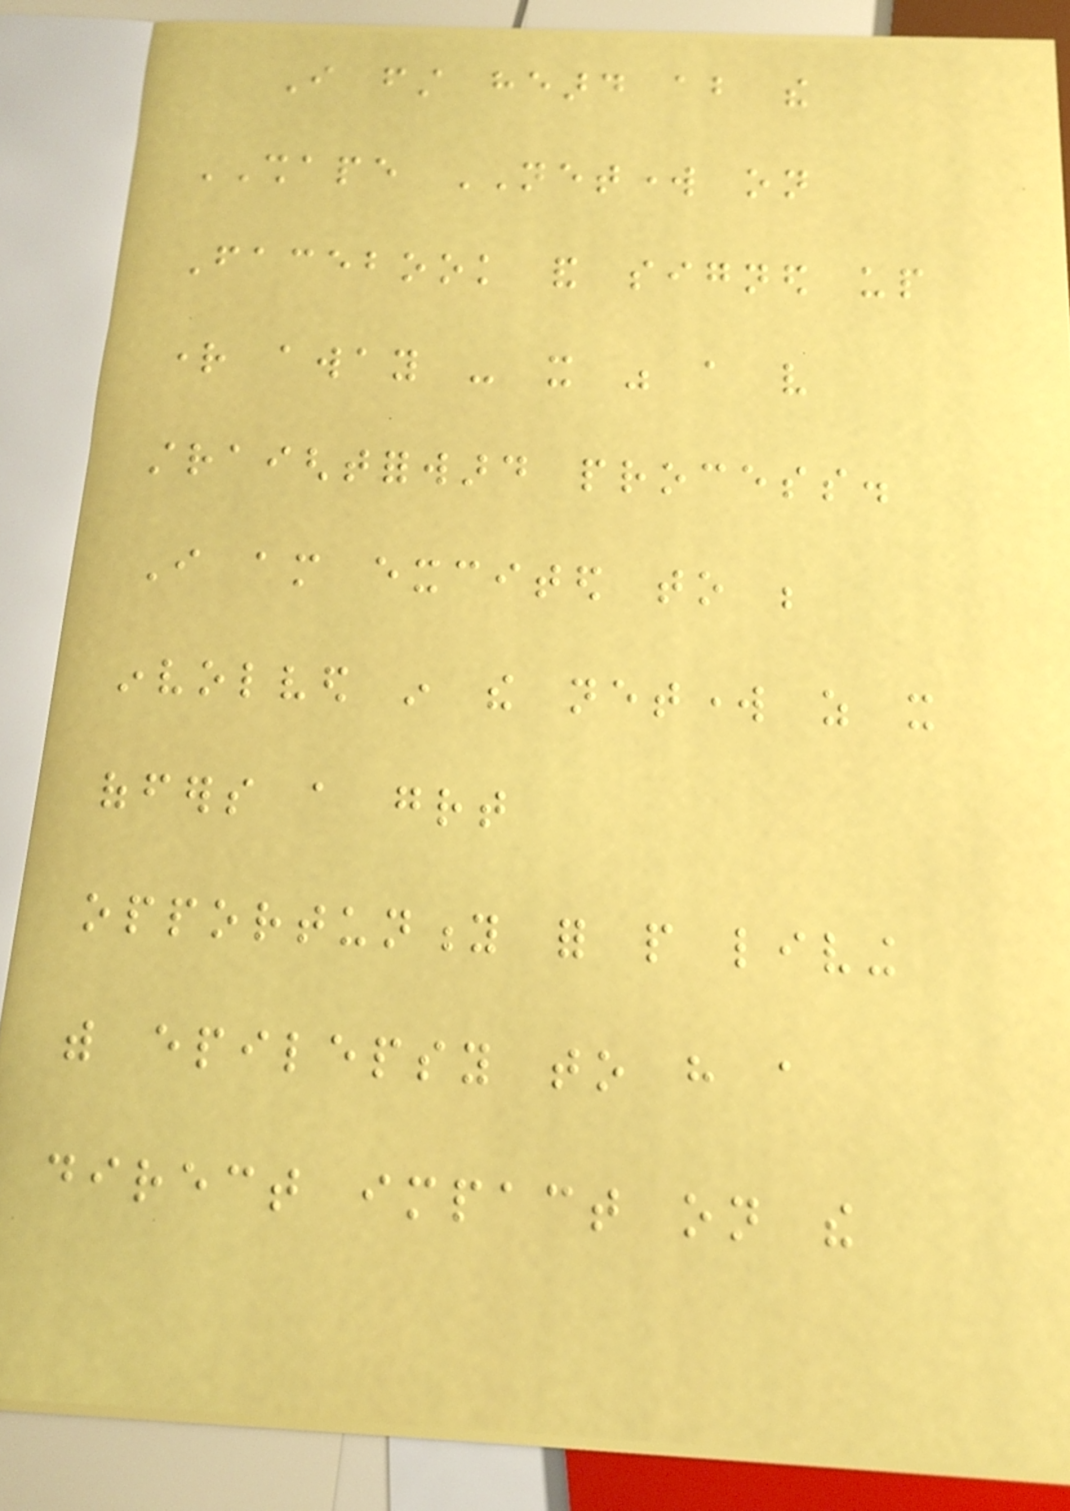I first heard about the
SHAPE NETWORK on
Facebook and signed up
right away - it was a very
straightforward process.
I am excited to be
involved in the network as it
offers a great
opportunity for people living
with epilepsy to have a
direct impact on the
